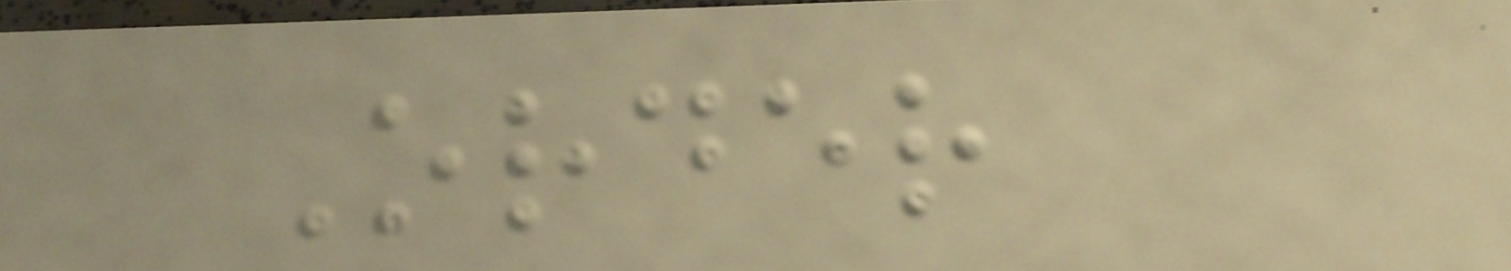Order
